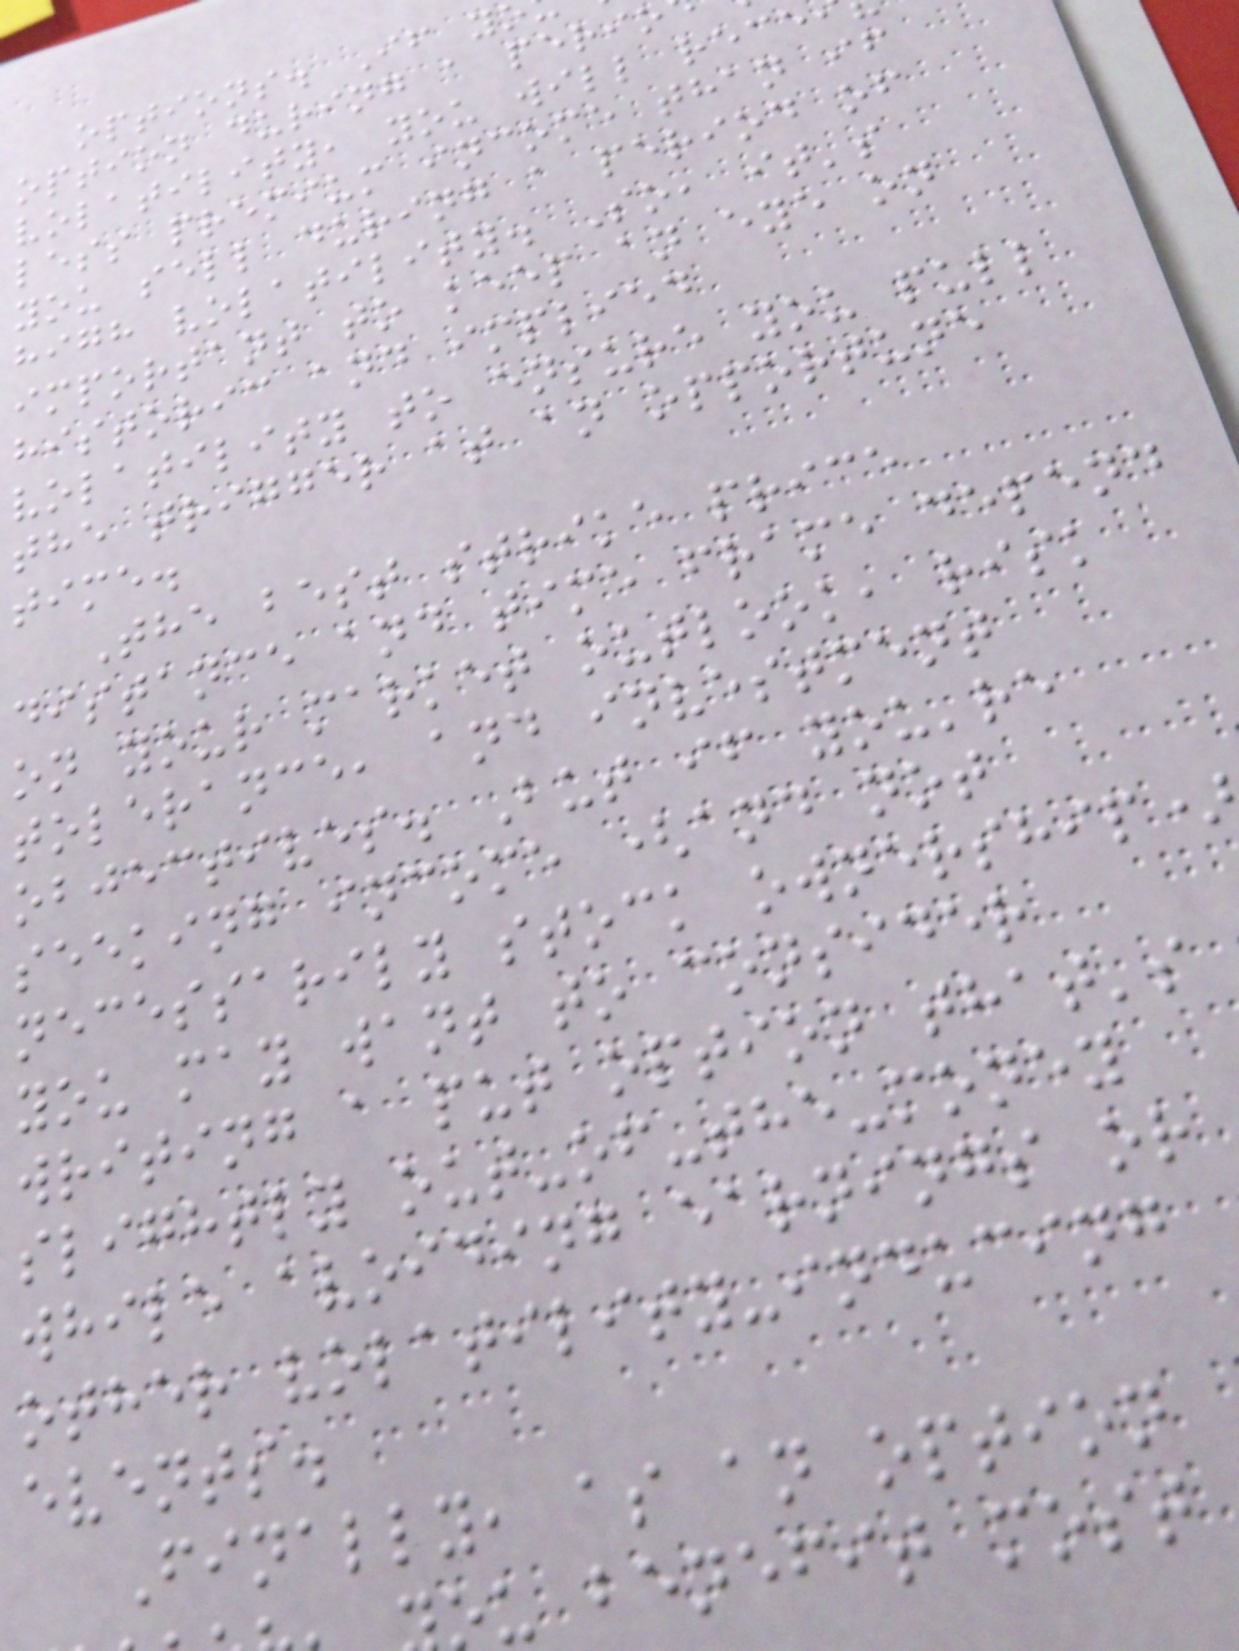options. If y
option during a perio
volatility, you will rece
less premium income than if
you sell during a period of
high volatility. So, it's
important to keep an eye on
historic and implied
volatility to ensure you pull
the trigger at an opportune
time.
The best strike price
distance and time frame depend
on your market outlook, risk
tolerance, and investment
objectives. But if you're
seeking income (and not
necessarily stock ownership
you may want to consider
writing a put option that's
slightly out-of-the-money
while avoiding earnings or
other volatility-inducing
events.
Finally, as an option
u benefit most
